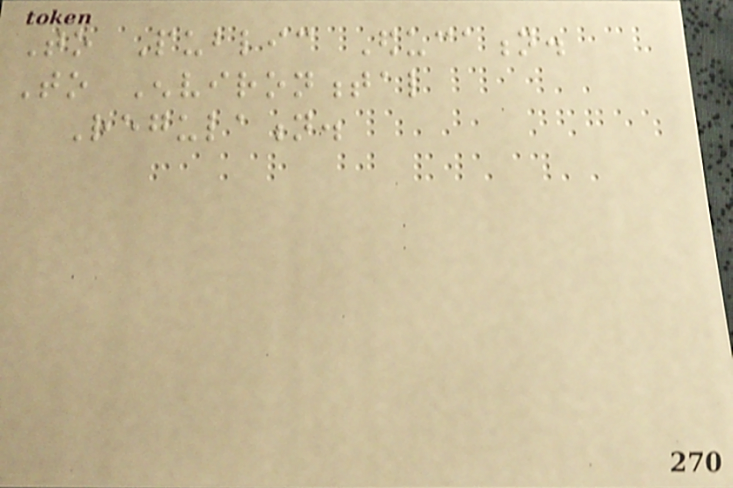To Public Education.
To Environmental
Regulation.
